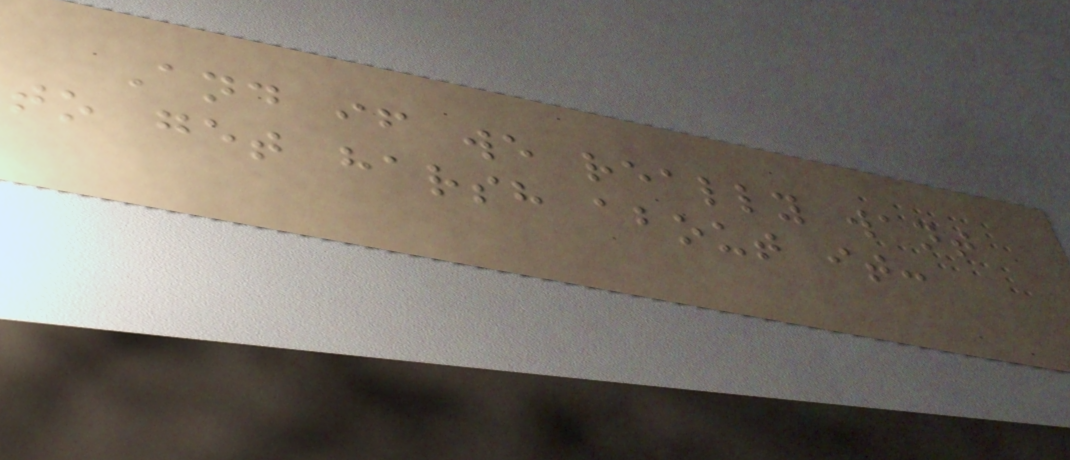And if we really want
to get harsh about it:
